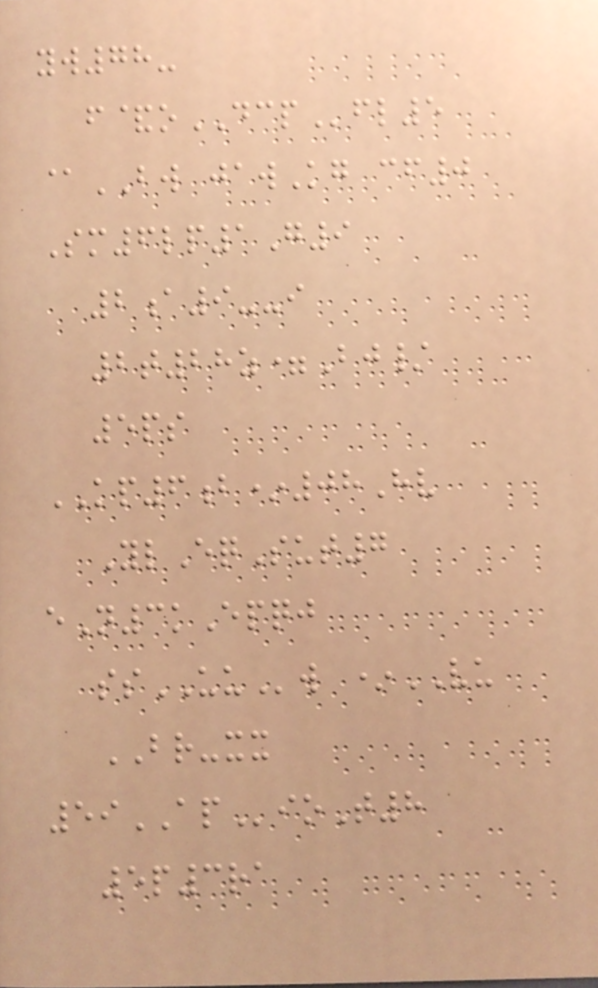yw78-
f&oDCPfl5
@BW jawKg cf0
Sm6lp1G9
2a9--i
2t28z=Bj/
5ps
KP6b*08Hv
YlEqSut7
eN3kEpqj
ssUUw *VU
BR-xx
59APioT8
5p3ra
